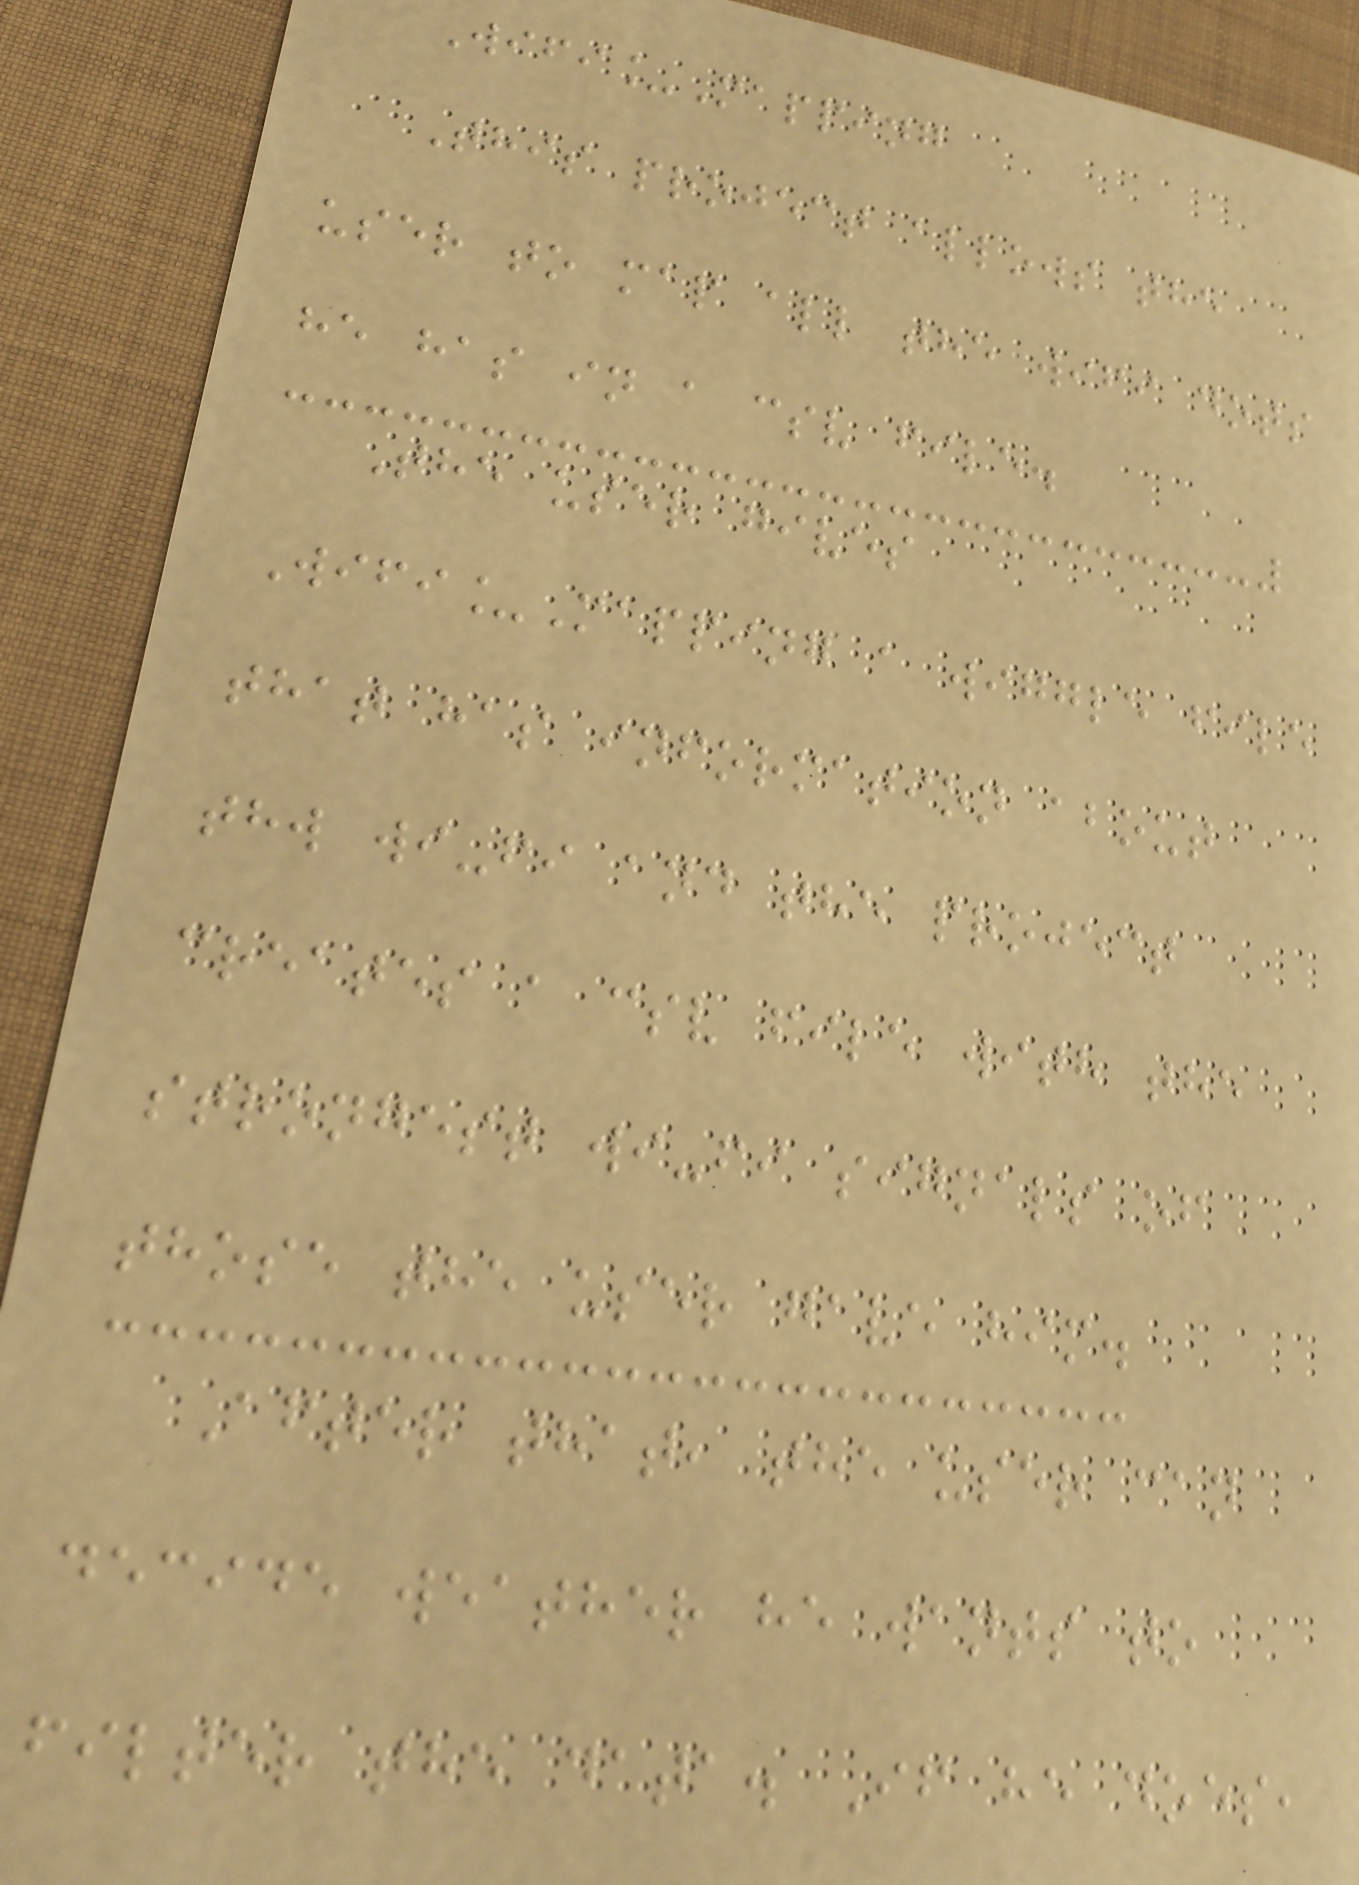Wifi_Mapping
This project allows the
user to map all the wifi dots
he has in a csv file.
The user gives
Wifi_Mapping a wiggle file
that has information about
thw wi-fi and the project
creates a csv file with the
strongest wi-fi signals of
those the user gave him.
After that, the user can
decide weather he wants to
filter the data. If he does,
